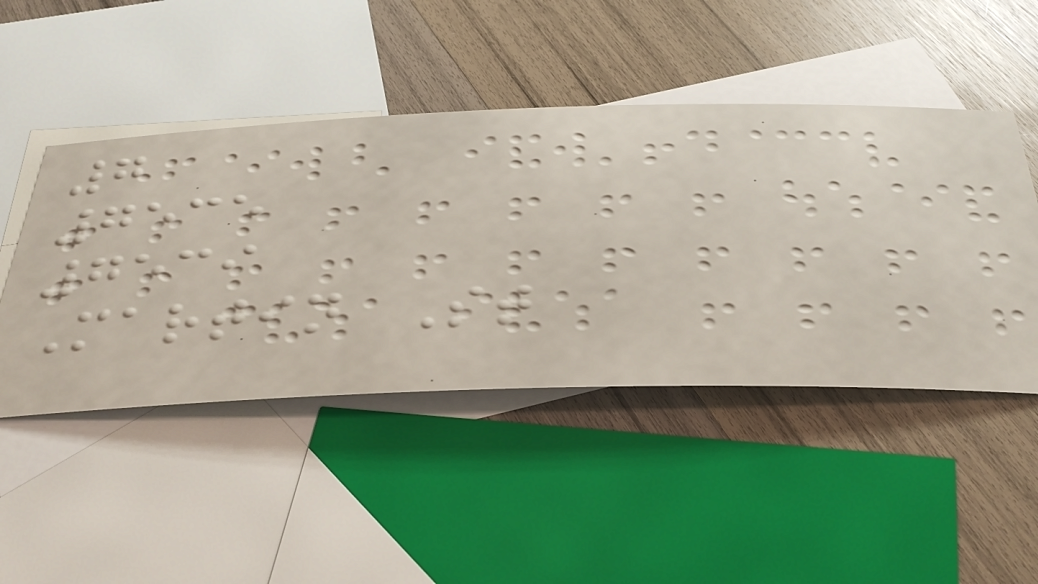7
7535
7539
Martin St
